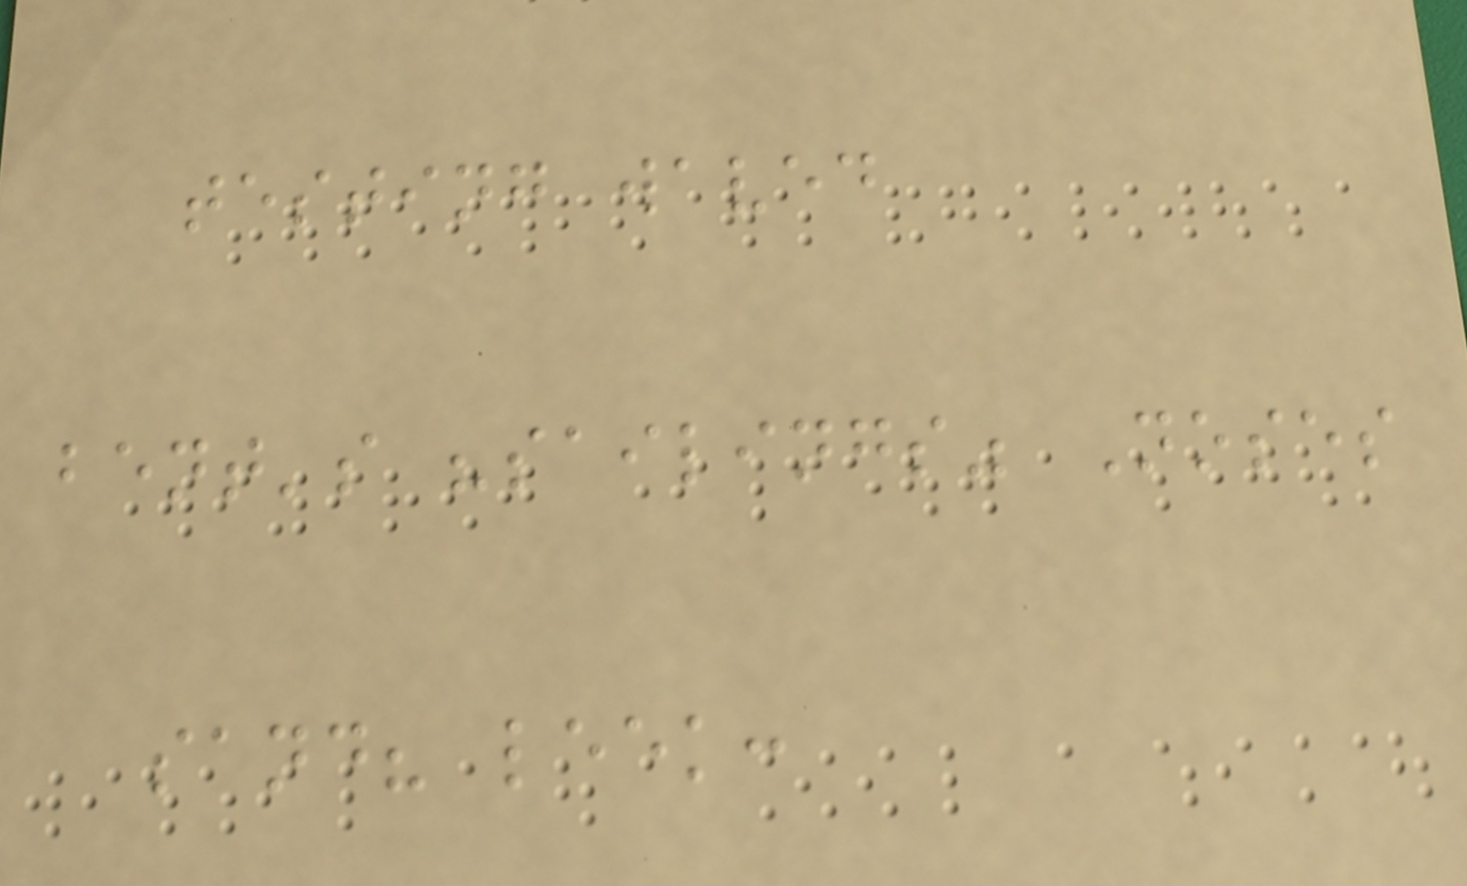testing waved
bent's "sailings" Noses
sand? leek:
